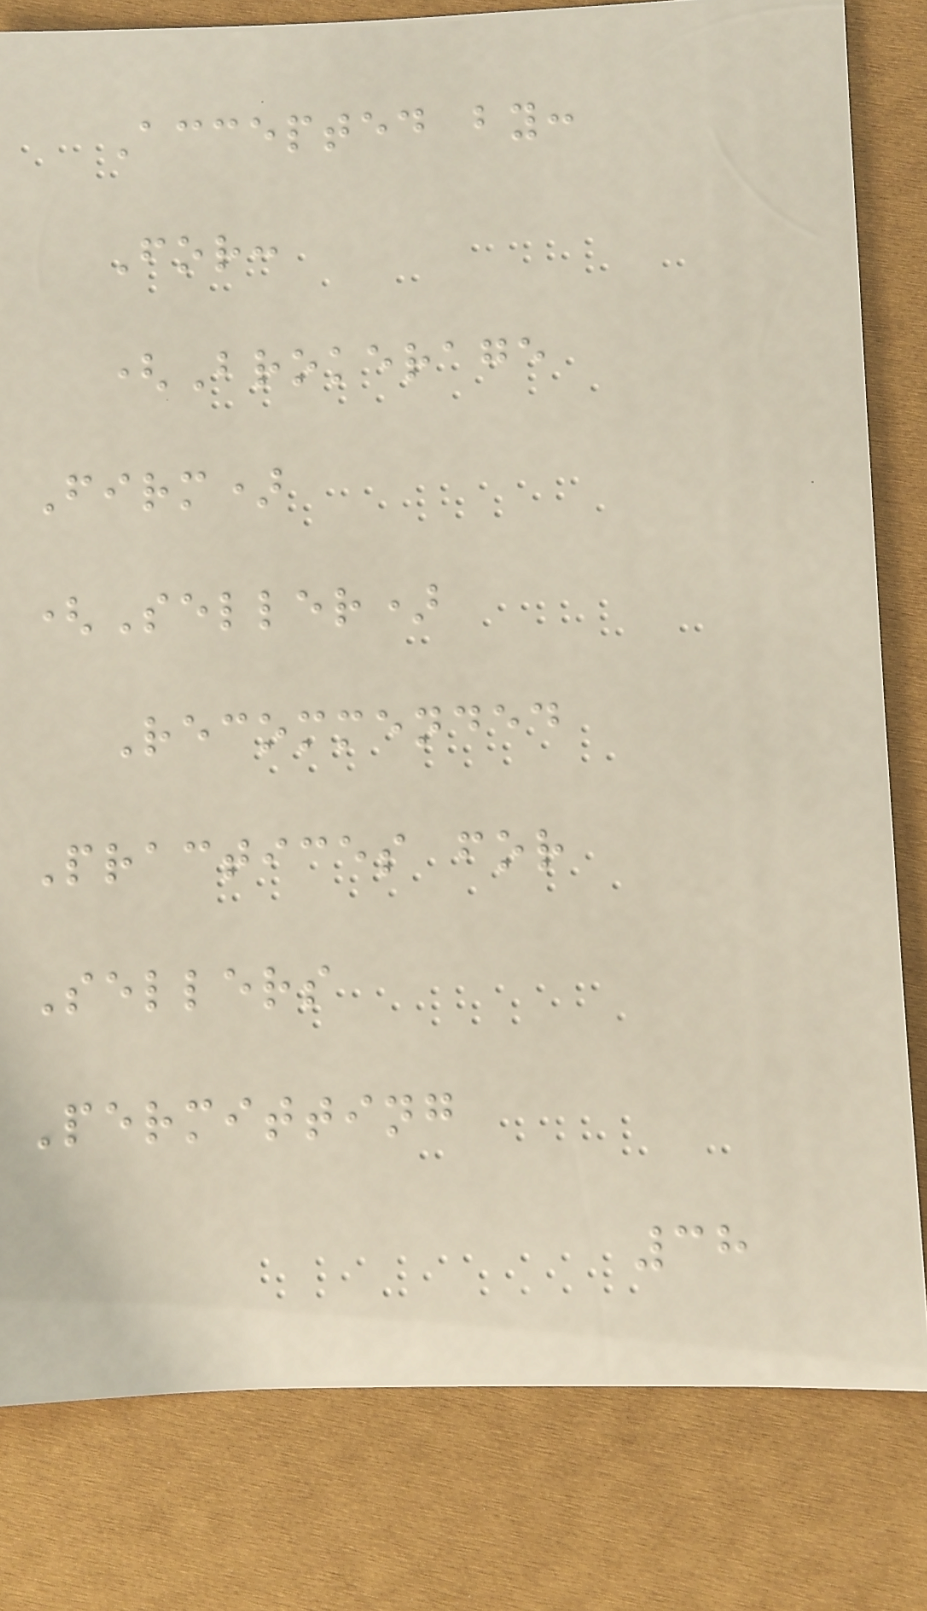Accepted by:
For:
(Brokerage
Firm)
(Seller)
Recommended
Practices for
Sellers
Permitting
38
